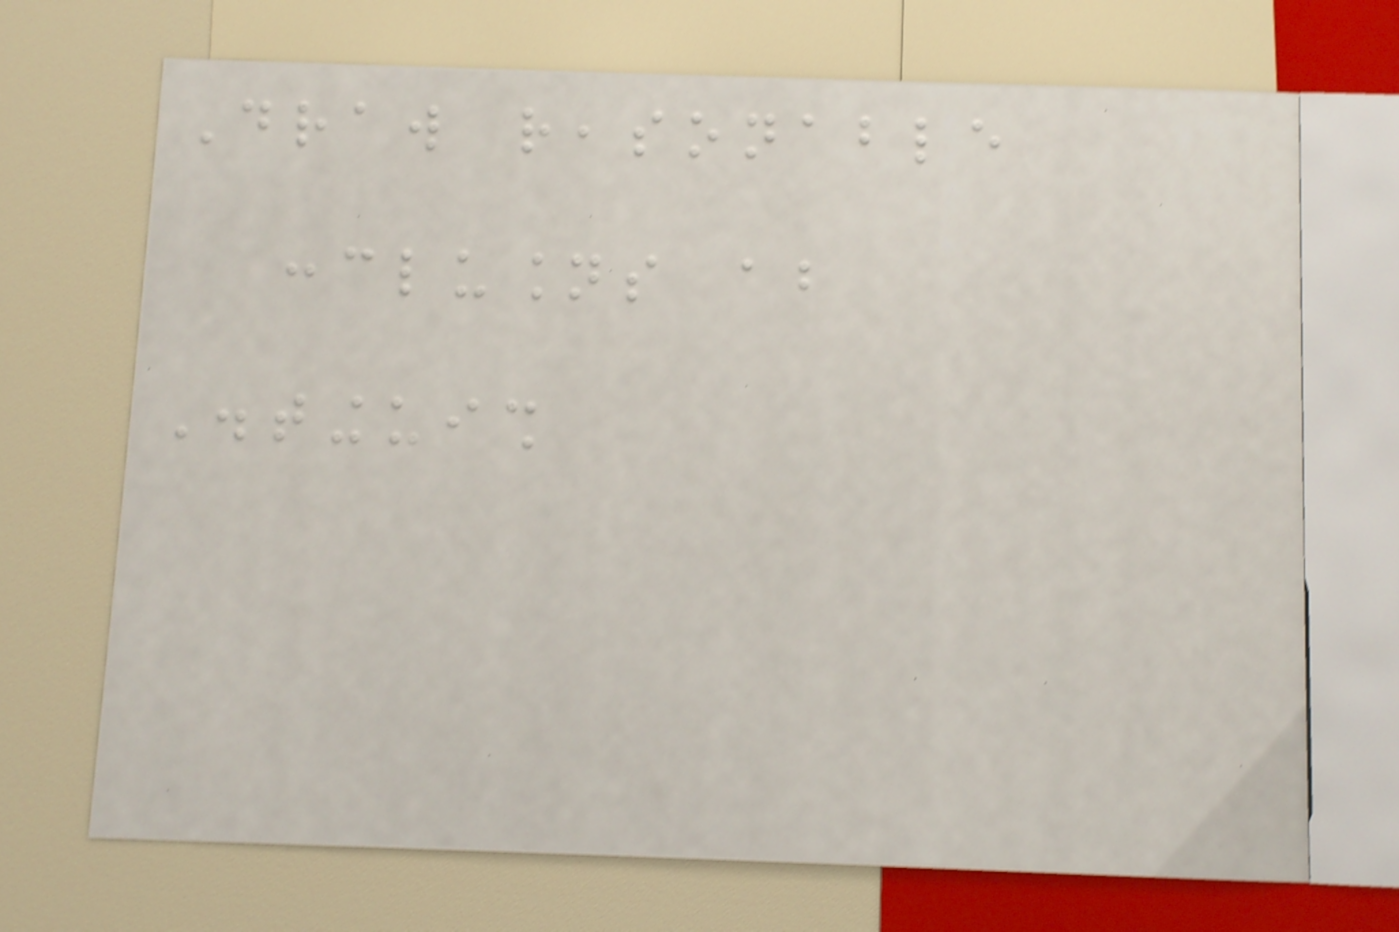Draw reasonable
conclusions about
Distinguish
